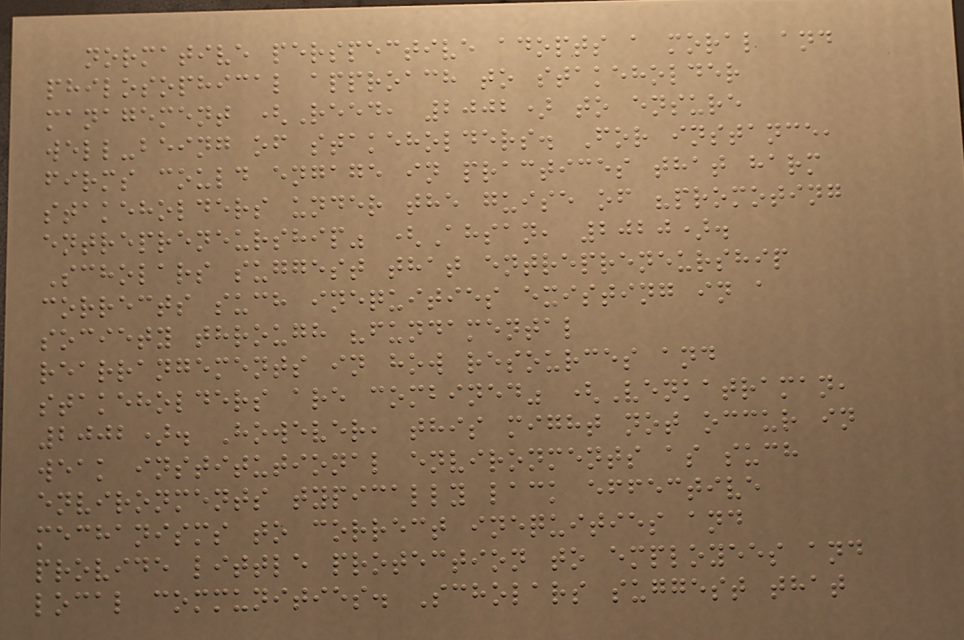normative perspective adopts a moral and
philosophical approach to stakeholder
management (Reed, 2002) to ensure
well-being of stakeholders. For instance,
firms could engage in practices that harm
stakeholders under the guise of "promoting
entrepreneurship" (Ahsan, 2020).
Scholars suggest that entrepreneurship
corrects such inequities existing in a
society through "fundamental
rearrangements in how resources and
stakeholders are combined" (Venkatraman,
2002). However, this might not occur in
weak institutional environments as such
environments typically lack effective
mechanisms to correct inequities and
provide little protection to employees and
local communities. Scholars suggest that
